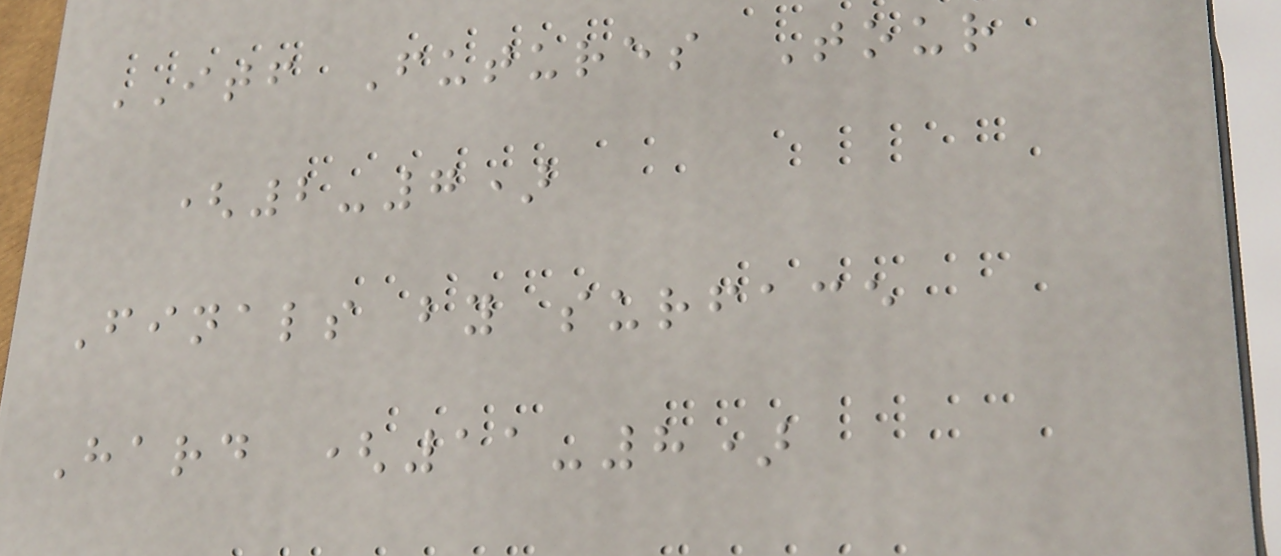ITF Futures Tour
(2-7)
Finals by surface
Hard (11-8)
